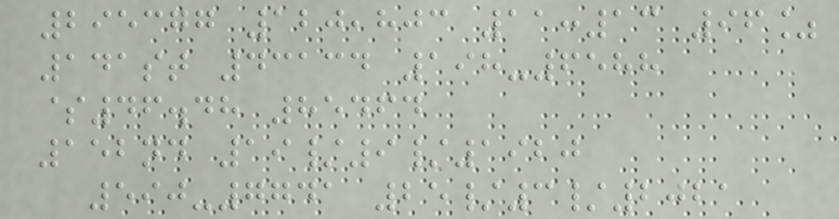295377 120,803 11:13 96%
141st 43134 198-6588
$46.48 85464
152nd 19/9/1920
590-7741 25/3/2021
